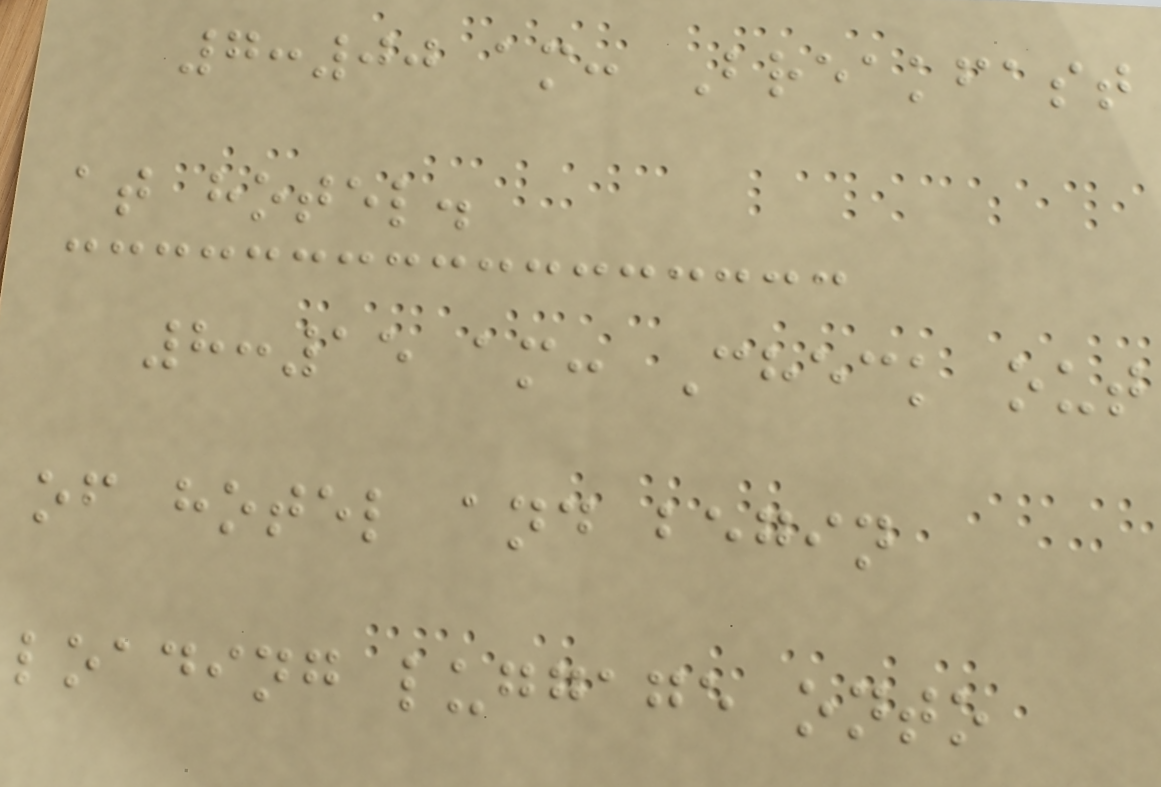7:00 am: Breakfast
at hotel.
8:15 am: Check out
of hotel and begin
loading luggage onto
